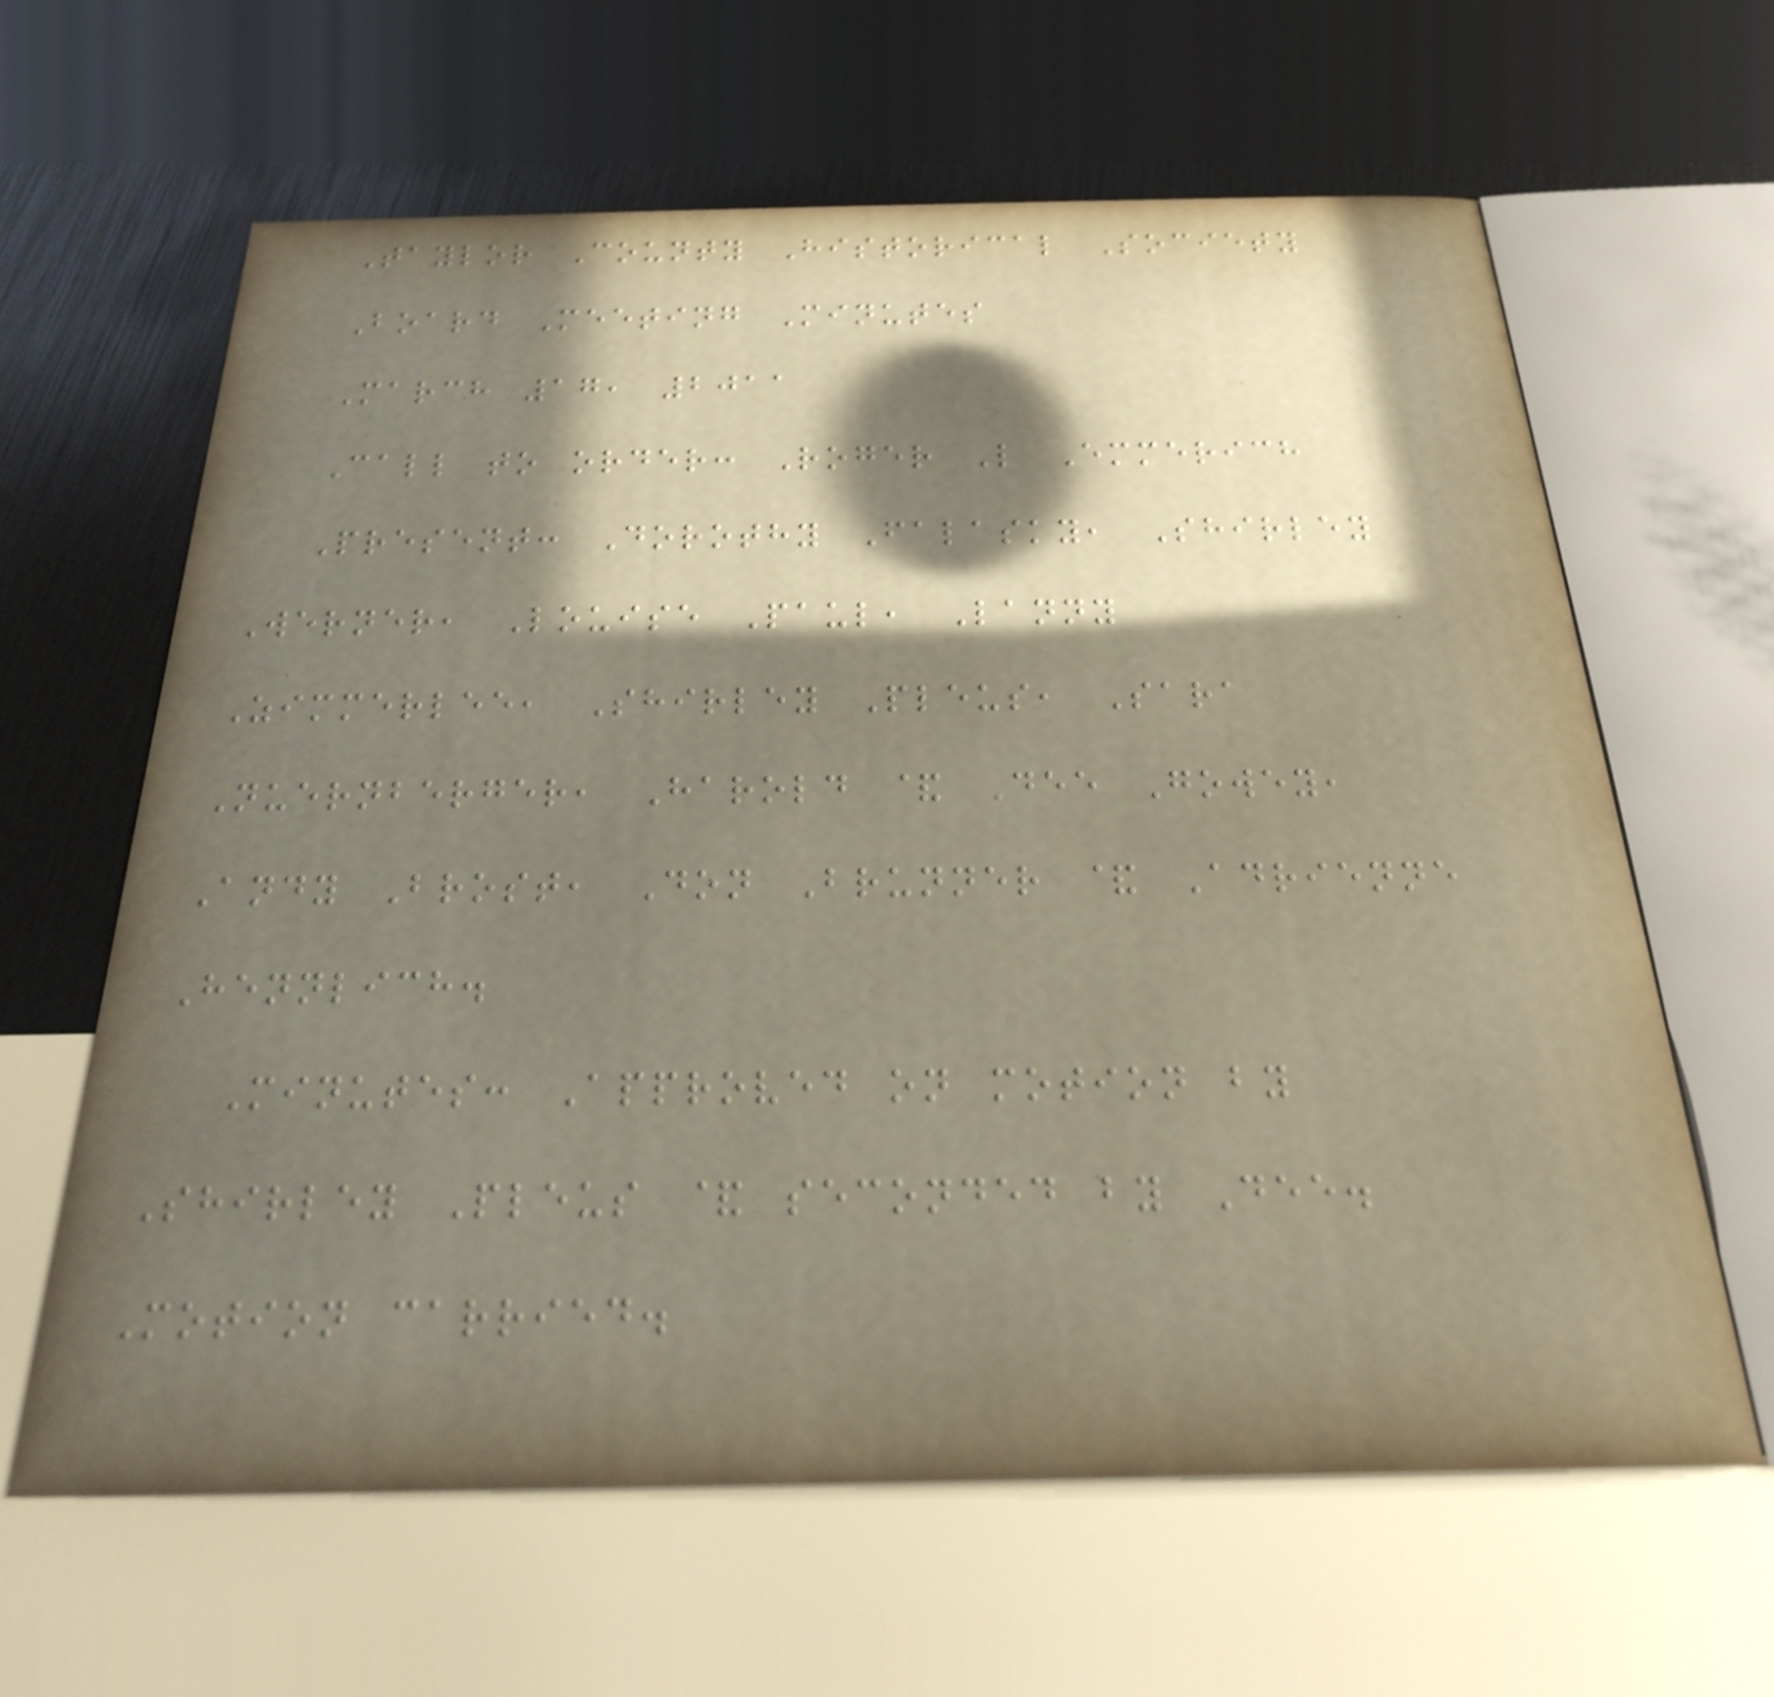Taylor County Historical Society
Board Meeting Minutes
March 17, 2011
Call to order: Roger L Emmerich
Present: Dorothy Falasky, Shirley
Werner, Louise Paul, Lanny
Zimmerlee, Shirley Pleus, Sara
Nuernberger, Harold & Dee Gowey,
Andy Brost, Don Brunner & Adrienne
Hennlich.
Minutes: Approved on motion by
Shirley Pleus & seconded by Dee.
Motion carried.
